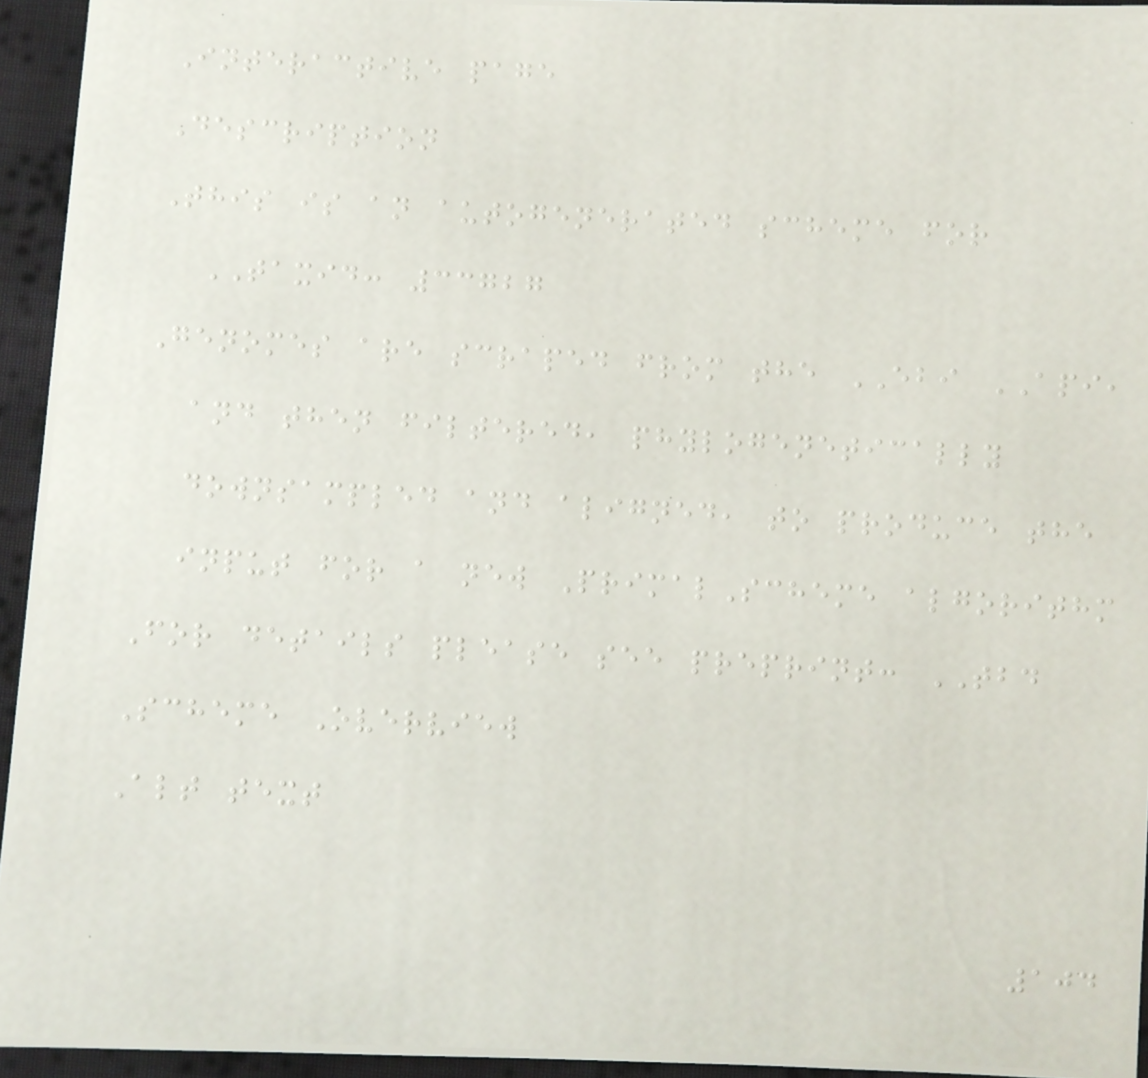Interactive page
Description
This is an autogenerated scheme for
TAXID: 33727
Genomes are scraped from the EBI API,
and then filtered, phylogenetically
downsampled and aligned, to produce the
input for a new PrimalScheme algorithm
For details please see preprint: TBD
Scheme Overview
Alt text
104
